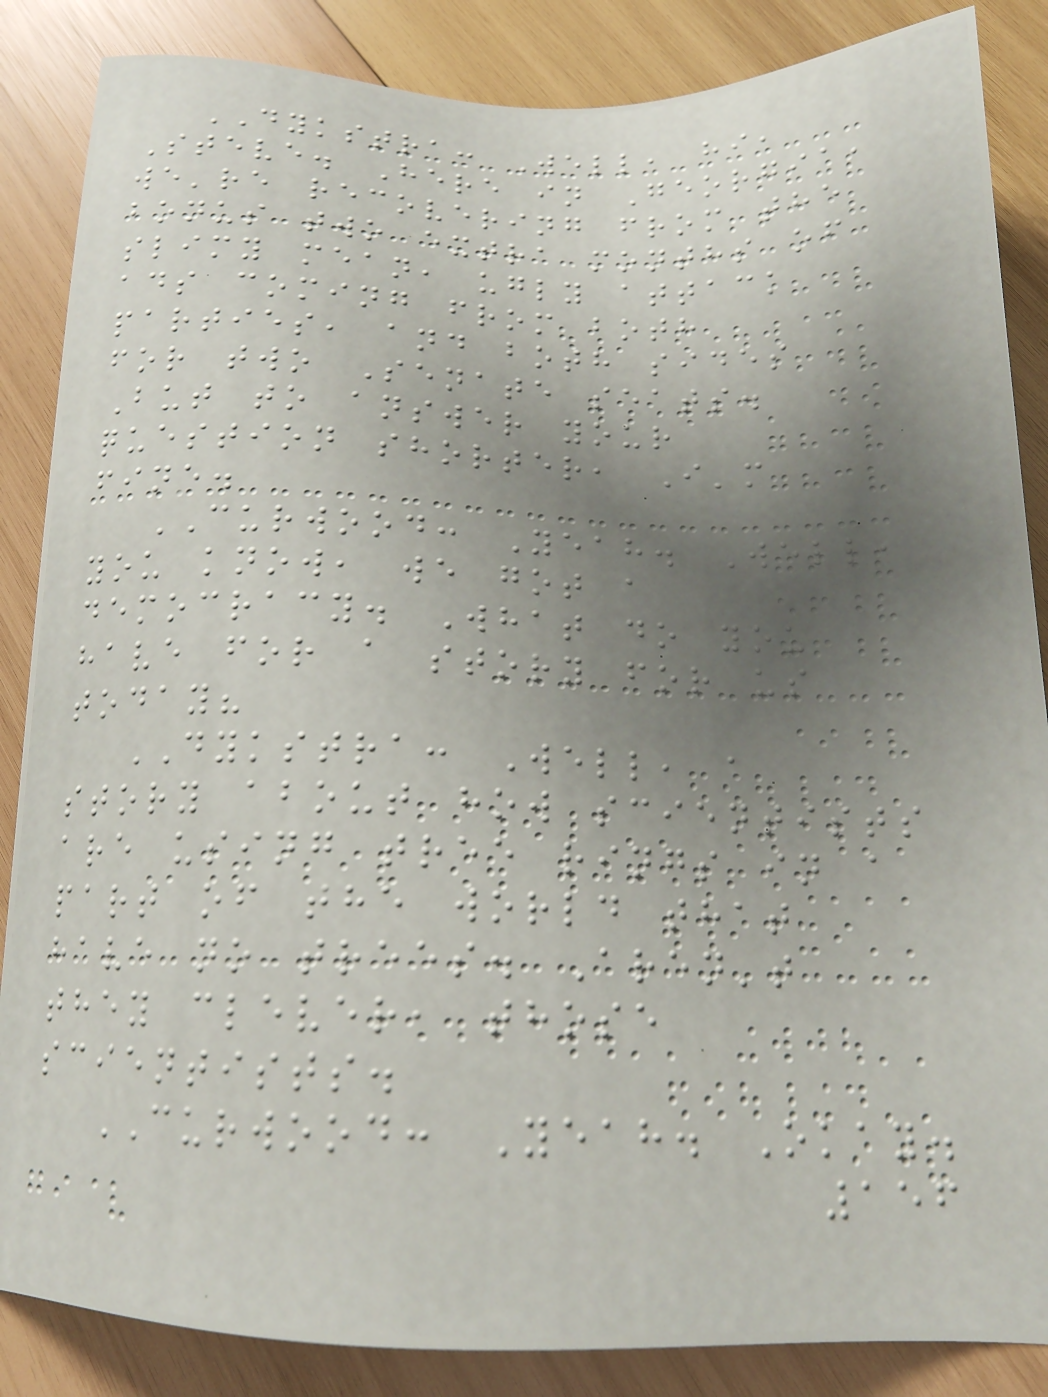DYKSTRA: Well, hi,
Steve. Here in Georgia,
we're recovering from the
bonus two extra months of
slimy mean, ugly attack
ads coming from both
parties, and both sides
for two Senate seats.
But to answer your
question shorter, I'm
fine.
CURWOOD: Yeah. Well,
you know, we got a
democracy. What do you
have for a story for us
today?
DYKSTRA: Well, a
story about how scientists
are using tree rings in a
part of the world that
have no trees. Aren't
they clever, those
scientists.
CURWOOD: Yeah. Okay.
156
